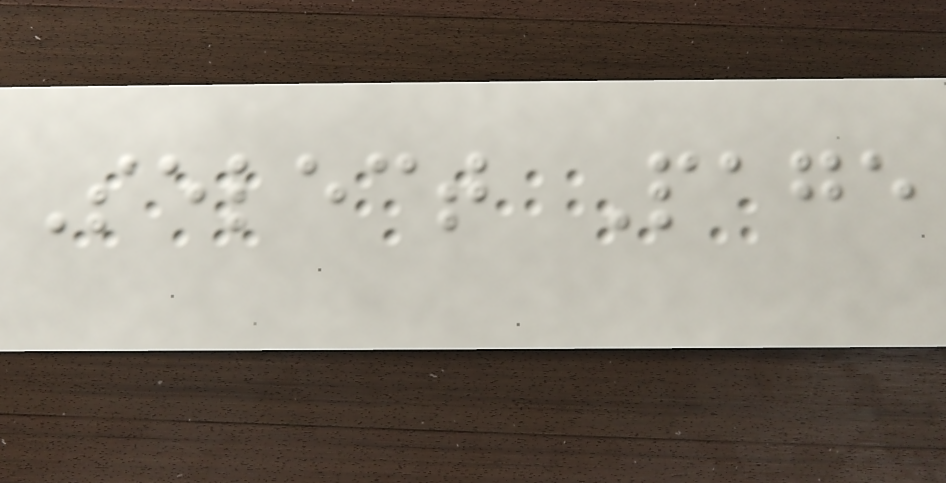Select Page
